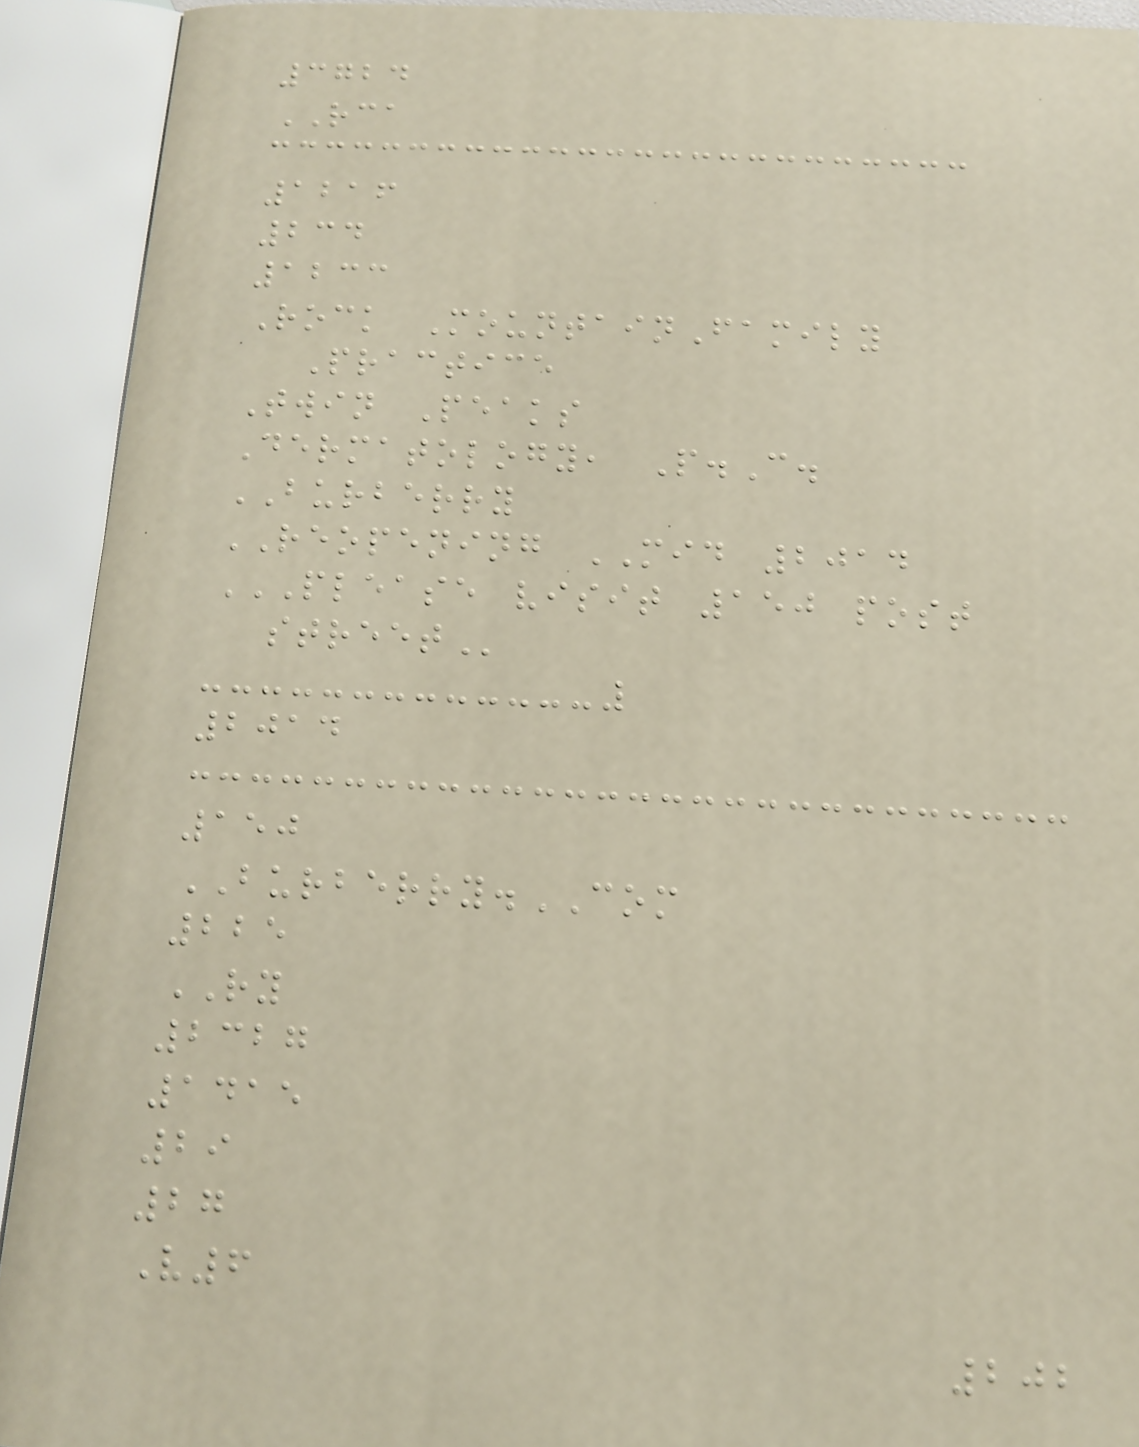3724
RCA
1216
234
1233
Rock MountainFamily
Practice
Twin Peaks
Dermatology, P.C.
BURBERRY
REOPENING MID 2014
PLEASE VISIT 150 POST
STREET
2014
150
BURBERRY.COM
225
RY
2327
1415
29
27
V6
202
